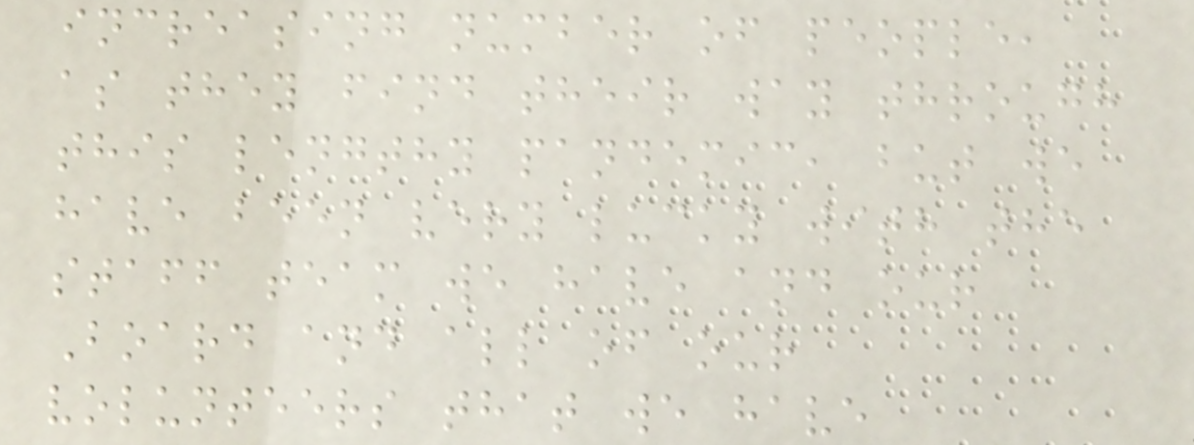increasing number of people,
as they find their way through
this lengthy pandemic, but we
have been very lucky with the
staff team we have and our
Board and all of our
volunteers that we have
